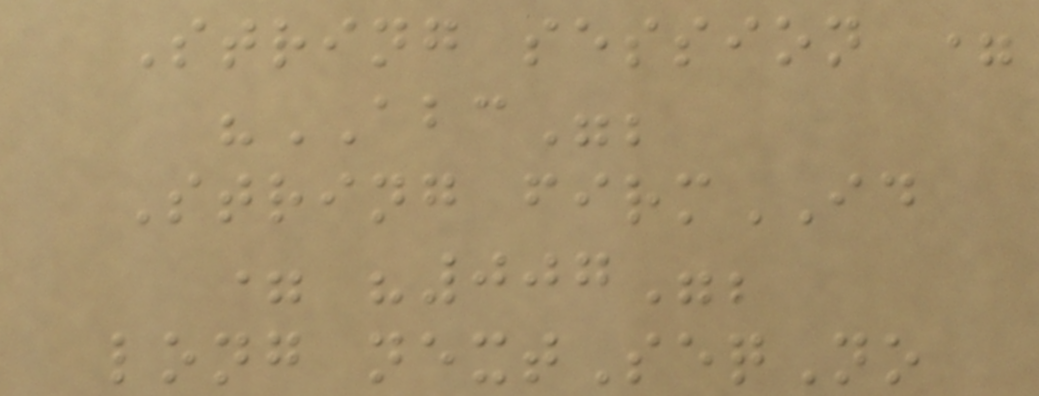String session =
"ABC";
String firmID
= "007";
long nextSeqNo
